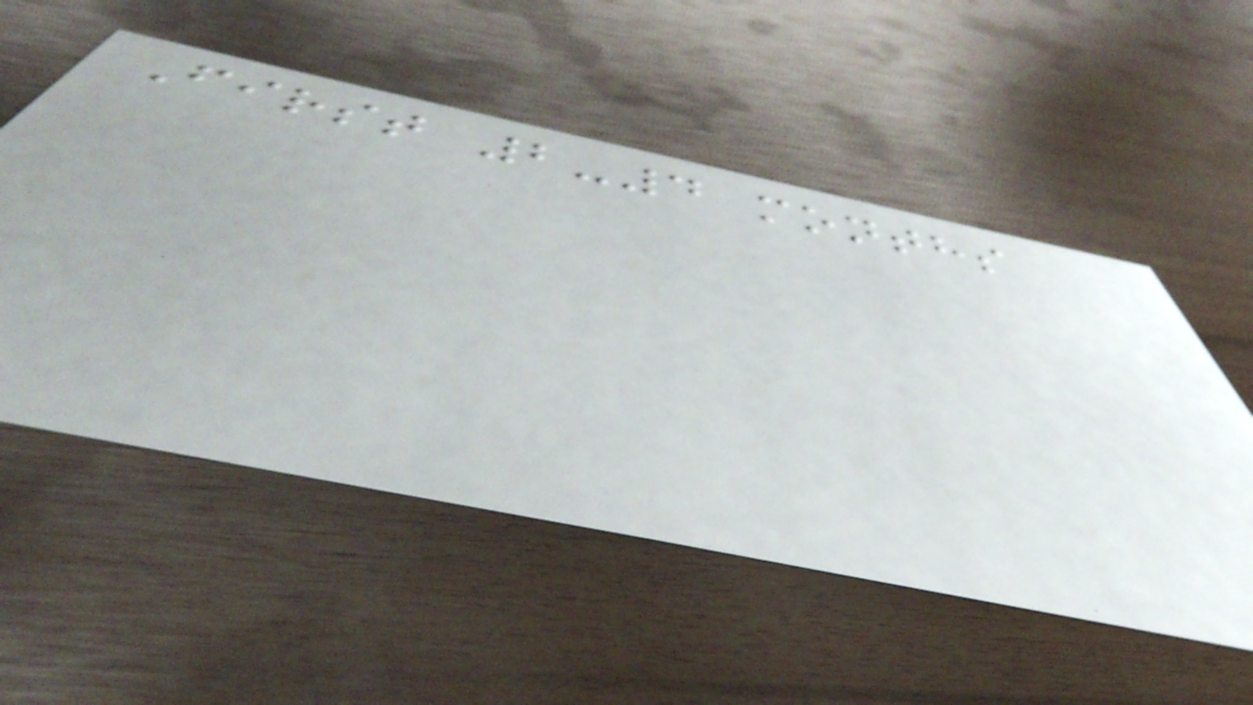First 2-4 months
